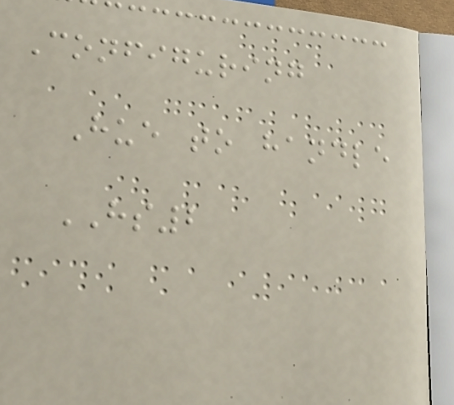Configuring
Hue to handle
HS2
